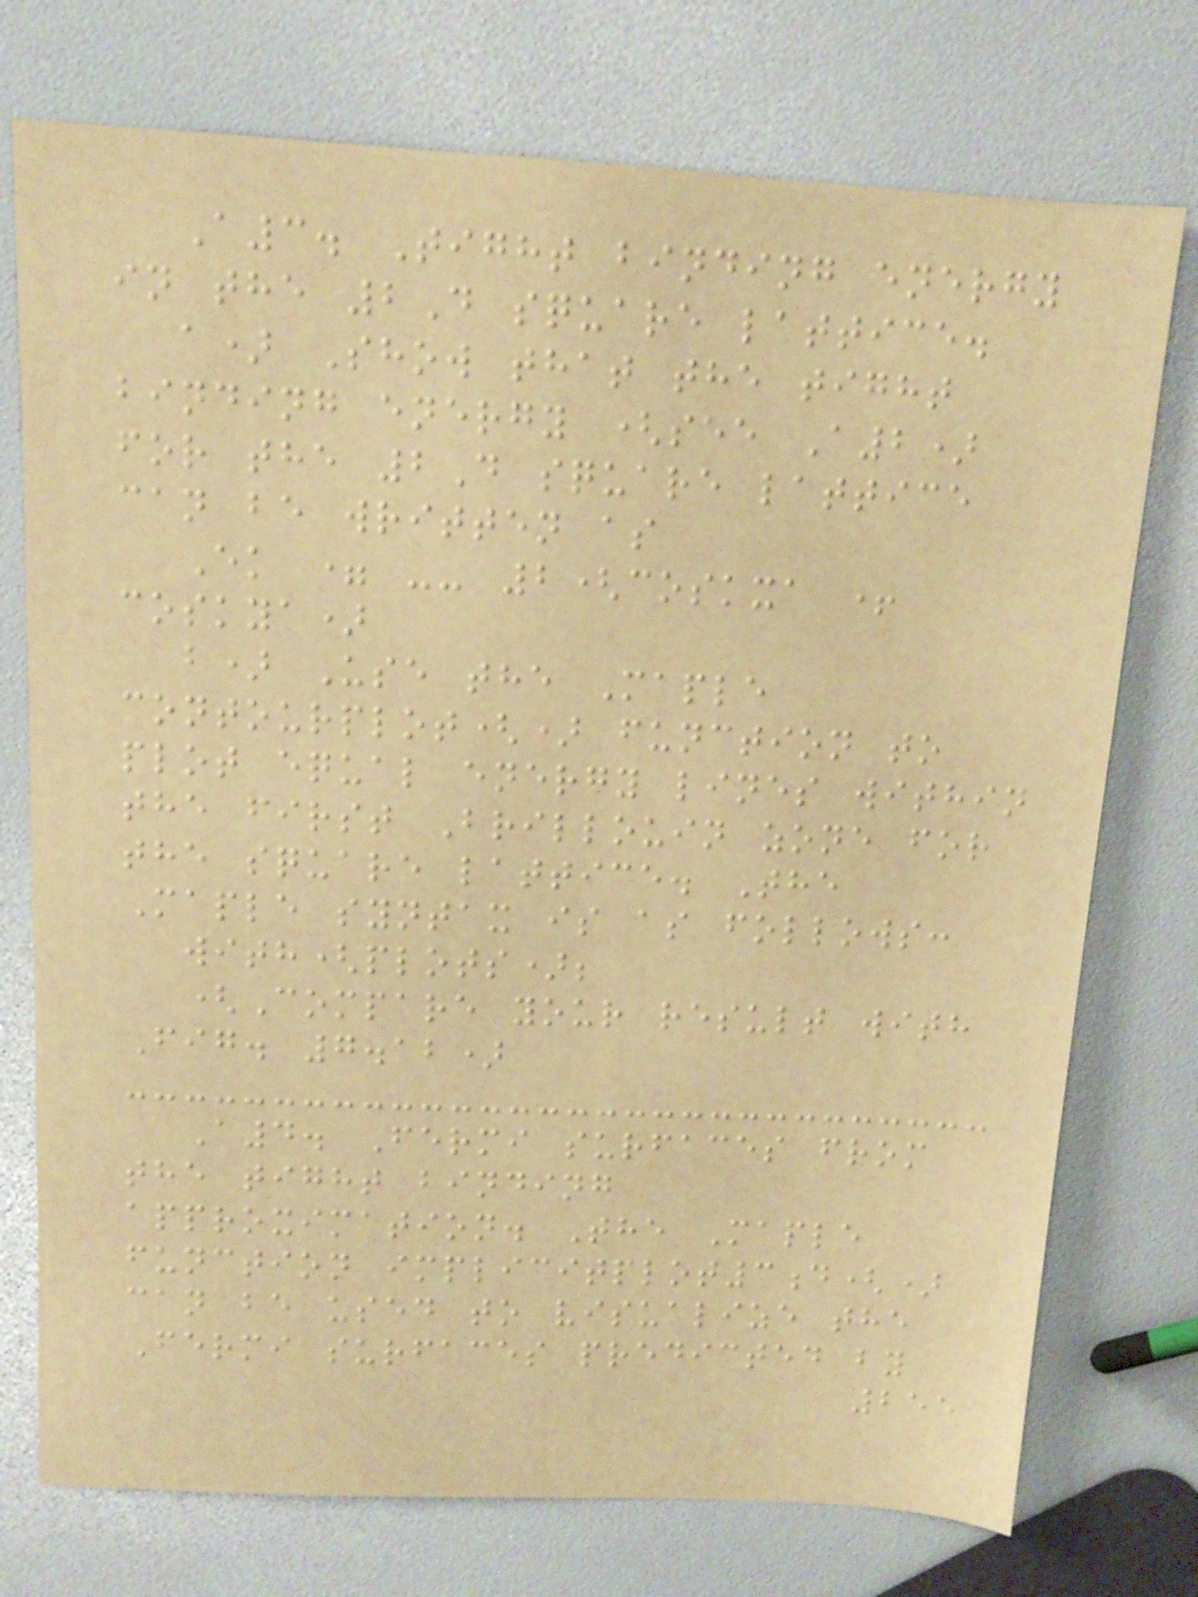A3. Tight binding energy
in the 2D square lattice.
a) Show that the tight
binding energy (see A2)
for the 2D square lattice
can be written as
Ek = -- 2(coskxa +
coskya)
b) Use the Maple
contourplot() function to
plot equal energy lines within
the first Brillouin zone for
the square lattice. The
Maple syntax is as follows:
with(plots);
(Compare your result with
Fig. 7.12)
A4. Fermi surfaces from
the tight binding
approximation. The Maple
function implicitplot3d()
can be used to visualize the
Fermi surfaces predicted by
255
